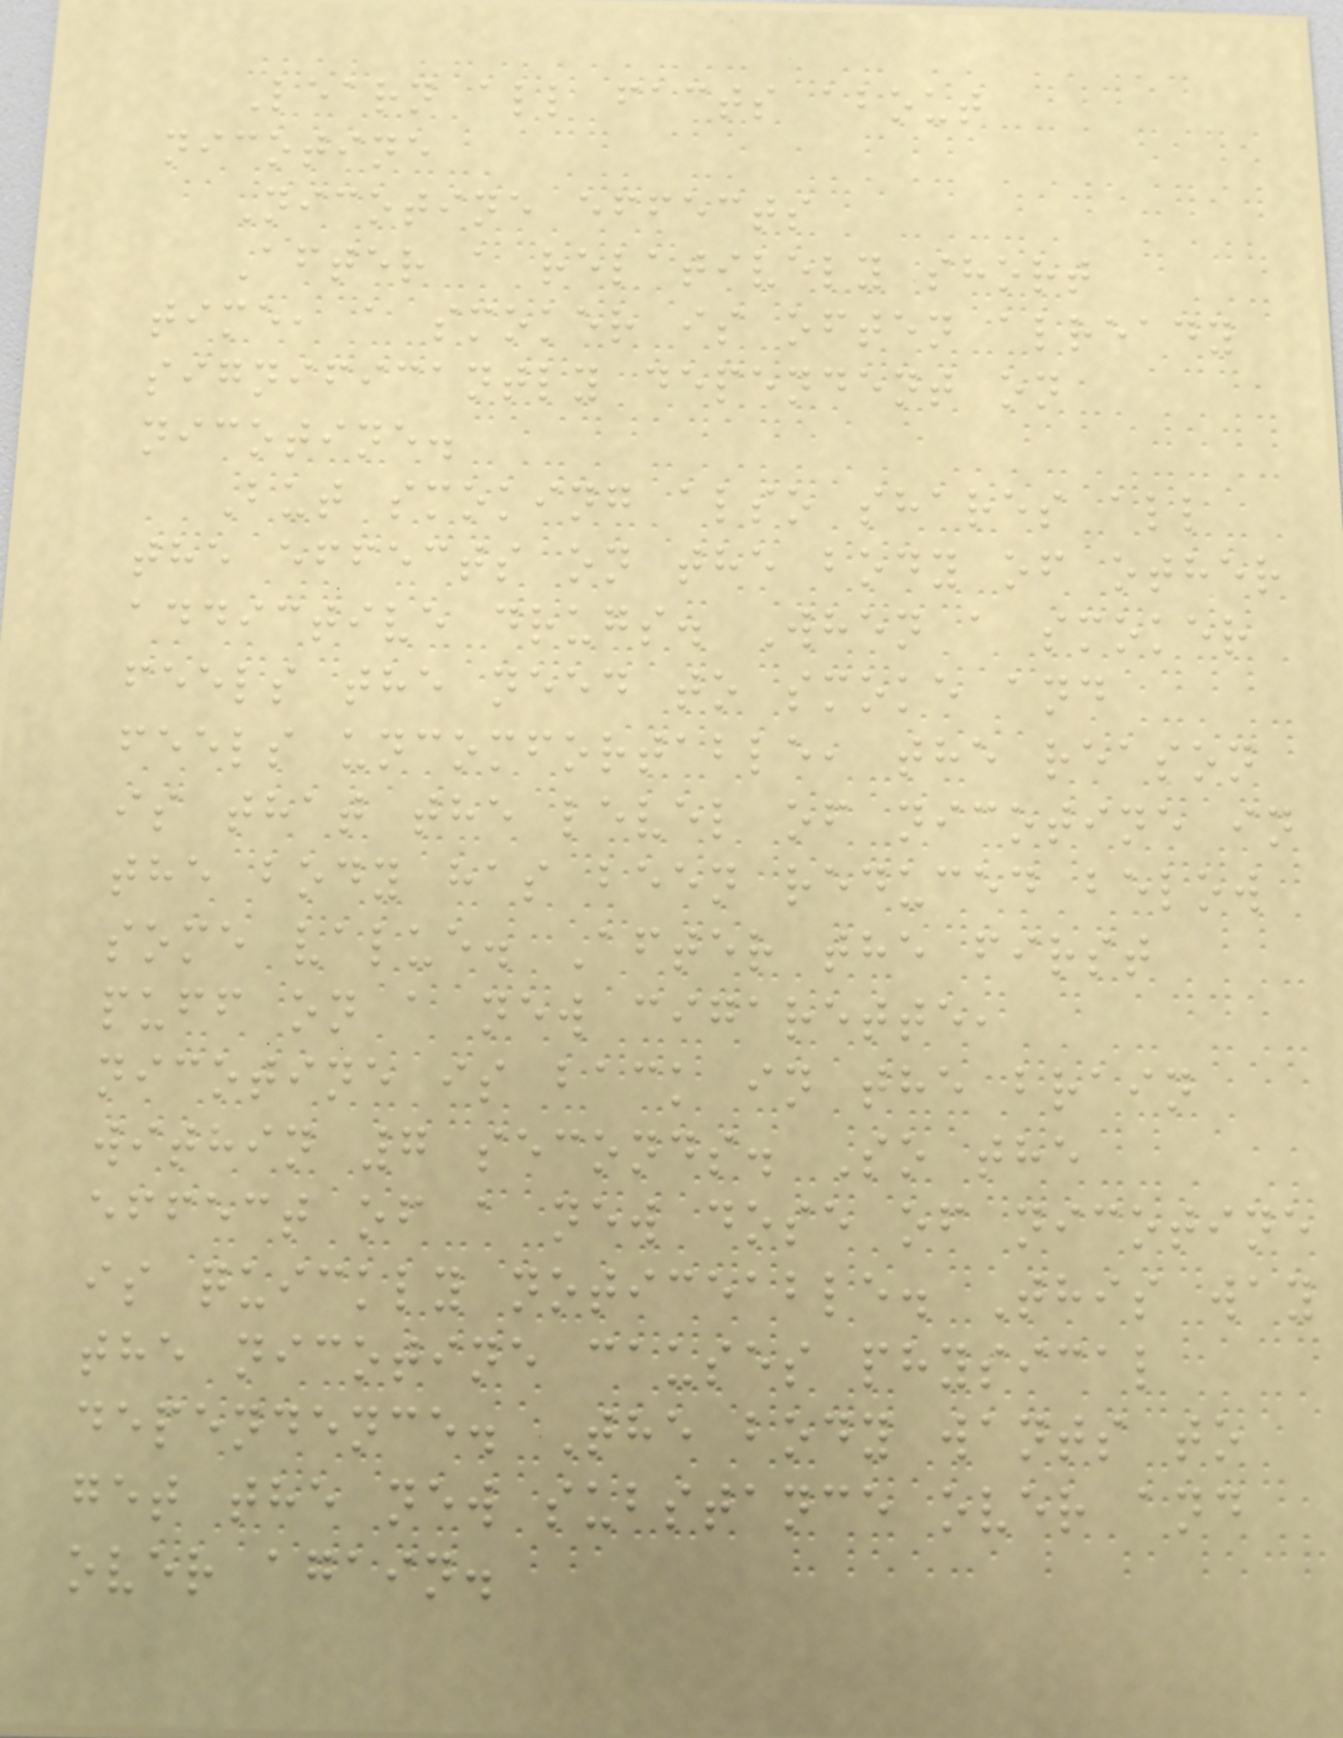Learn all facts about
nicotine
Nicotine effects
After a relatively short
time, a smoker is often already
significantly dependent on
nicotine.
But smoking also shares all
the effects on the body of other
addictive drugs. When a smoker
feels the need to smoke and
feels uncomfortable, the reason
is that the level of nicotine in
the body has been reduced below
some value. After the first
puff on a new cigarette,
nicotine is back in the brain
within 7 seconds. So the
effect of a new dose of nicotine
is quickly noticeable. This way
the nicotine causes physical
dependence. The body wants to
get the new substance over and
over again.
